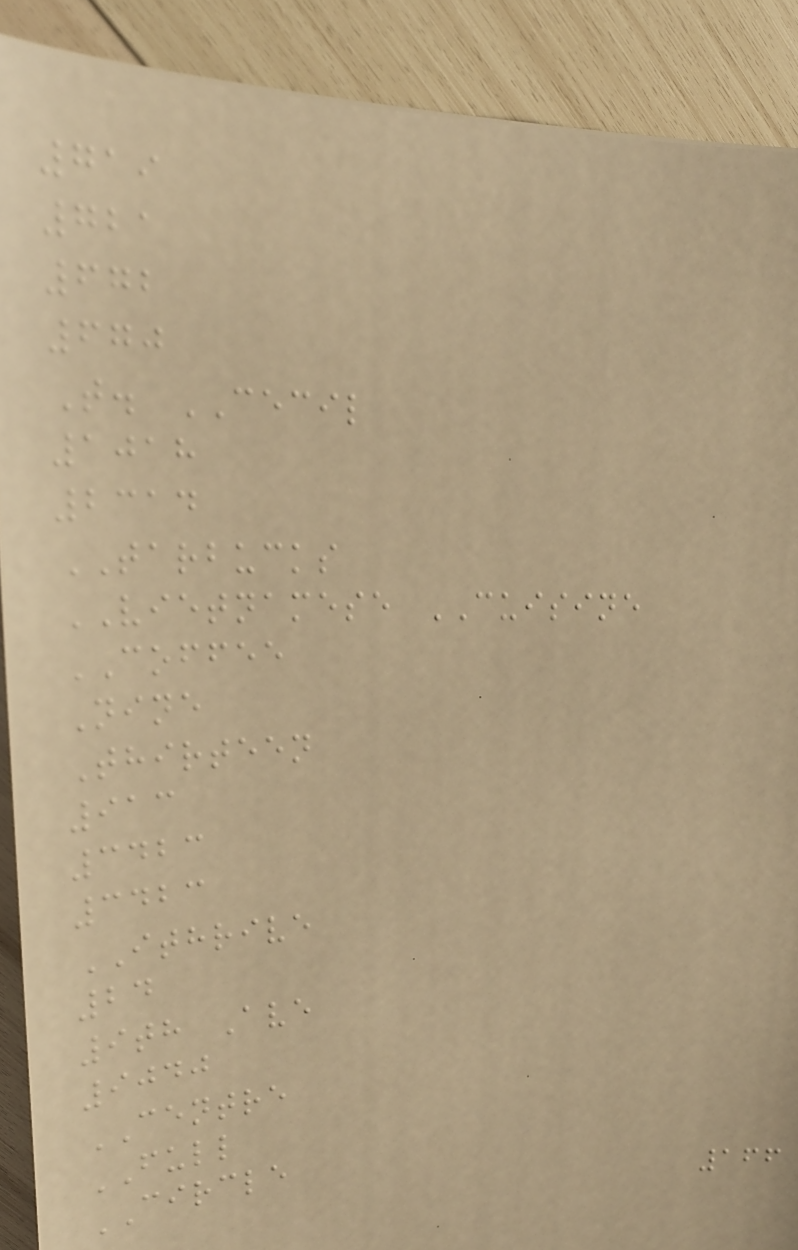719
721
672
670
T. CECIL
1018
2314
TARBUCKS
VIETNAMESE CUISINE
COFFEE
Nine
Thirteen
913
3423
3423
ITHRIVE
24
9th Ave
9040
CENTRE
FULL
CIRCLE
166
